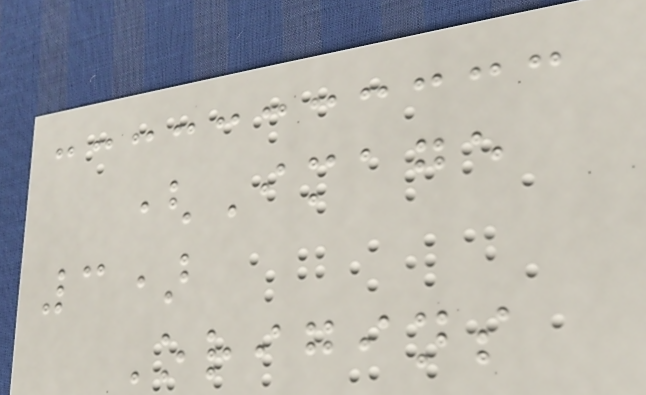(Image
3)
Origins
